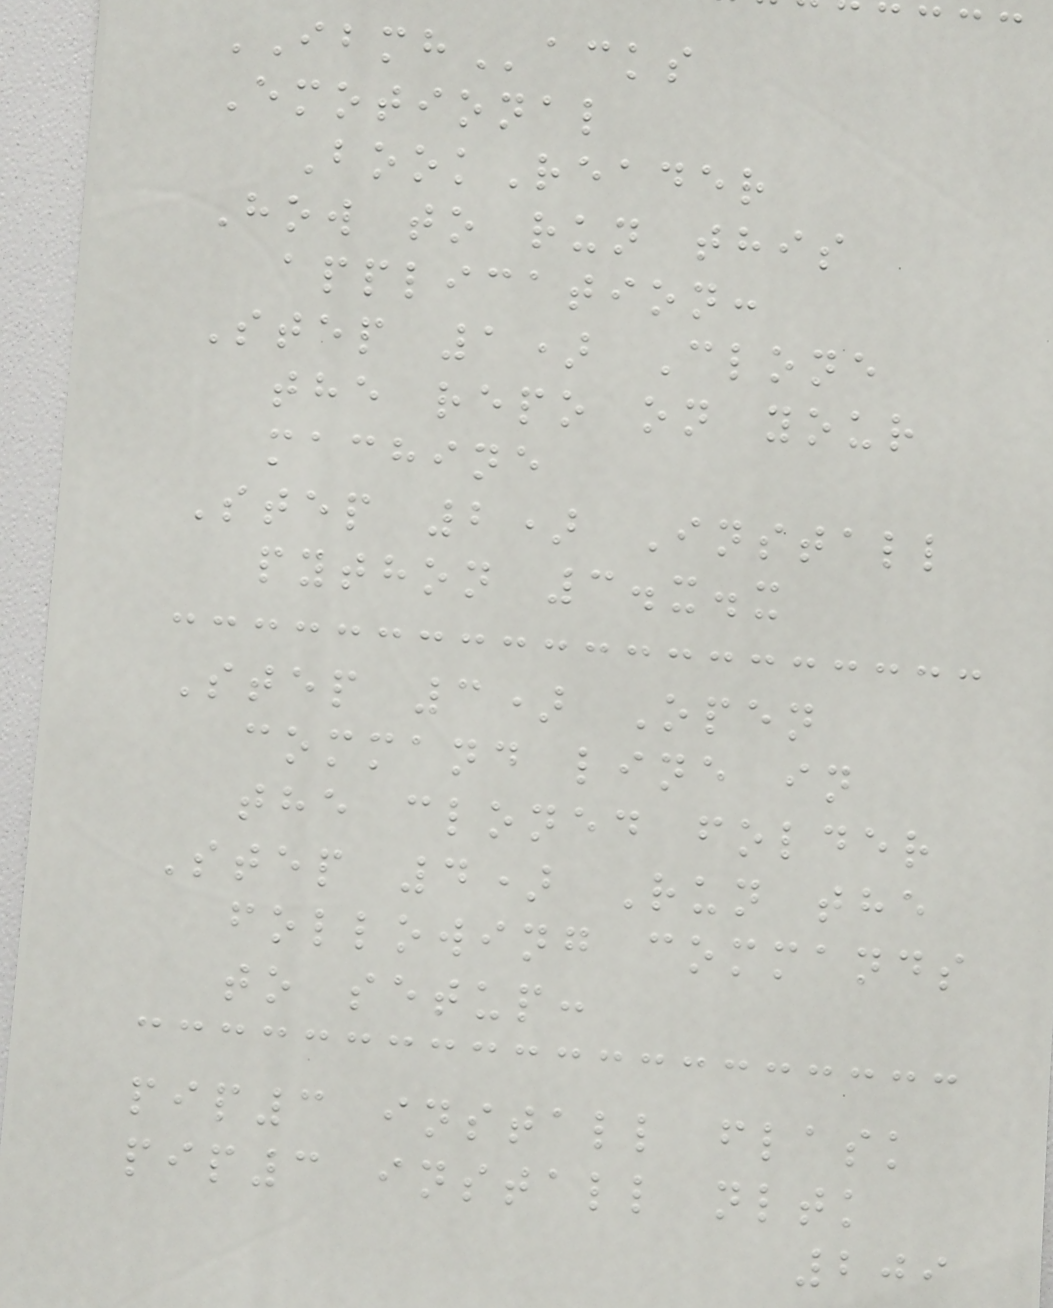IBMHacks
Emotional
BookReader
How to run this
application:
Step 1) Clone
the repo on your
machine
Step 2) Install
python 3.x.x
Step 3) Open
command line in
the cloned folder
Step 4) Run the
following commands
to setup:
pip3 install flask
pip3 install nltk
209
